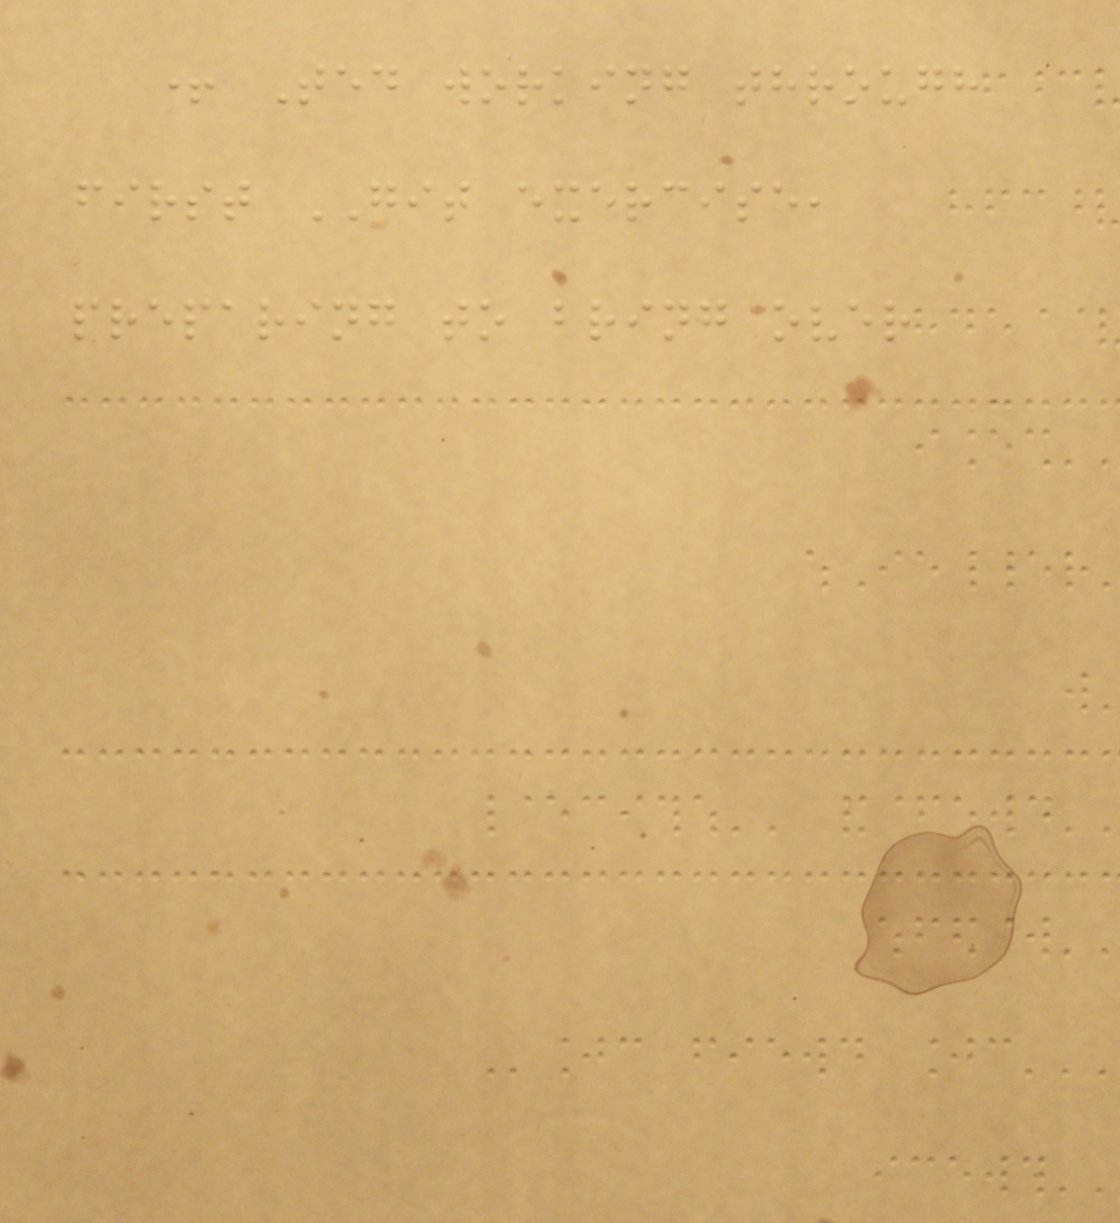+ Ted working through
first GIT exercise,
preparing to bring over
